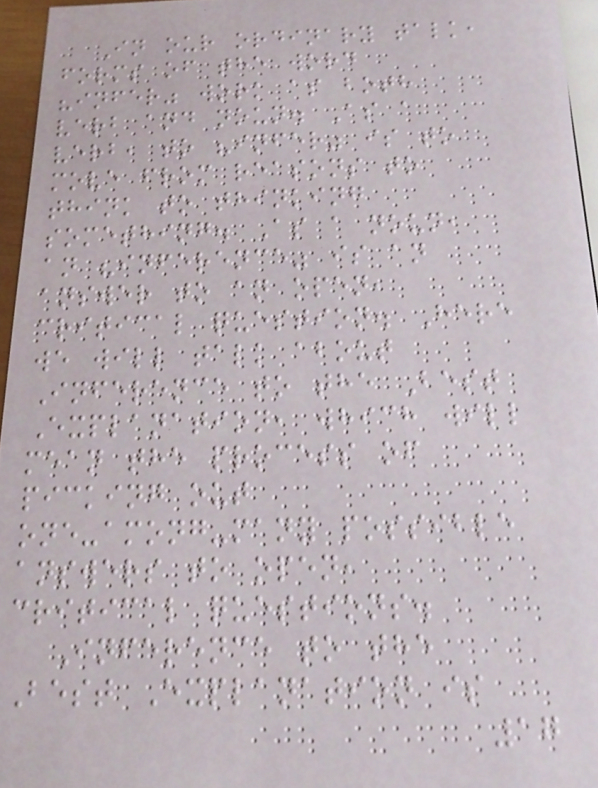In our ordinary talk,
forms of the word
"infer" work as both
verb and noun. As a
verb, to "infer" is to
move from reasons to
think to thinking
something. As a noun,
an "inference" is an
answer to an open,
critical question. Here
we will talk about
Inference to the Best
Explanation, which will
mean the process of
picking out
one-among-many possible
answers to open,
critical questions.
Inference to the
Best Explanation is
17
